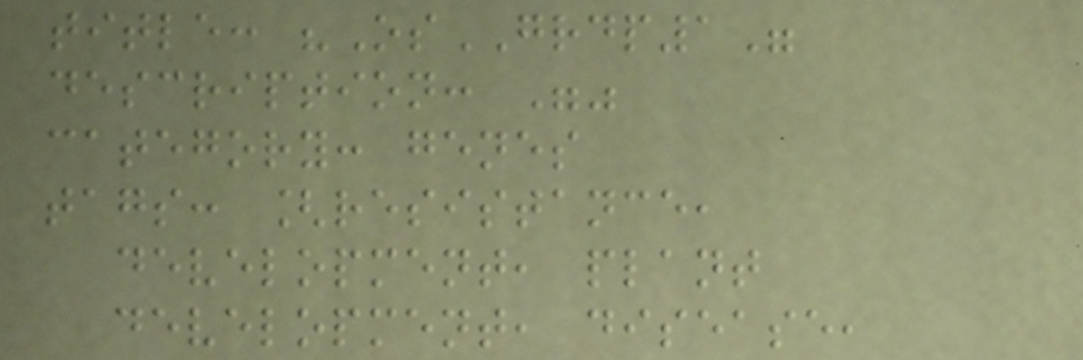title: "OsGRDP1"
description: ""
category: genes
tags: [resistance,
development, plant
development, disease,
